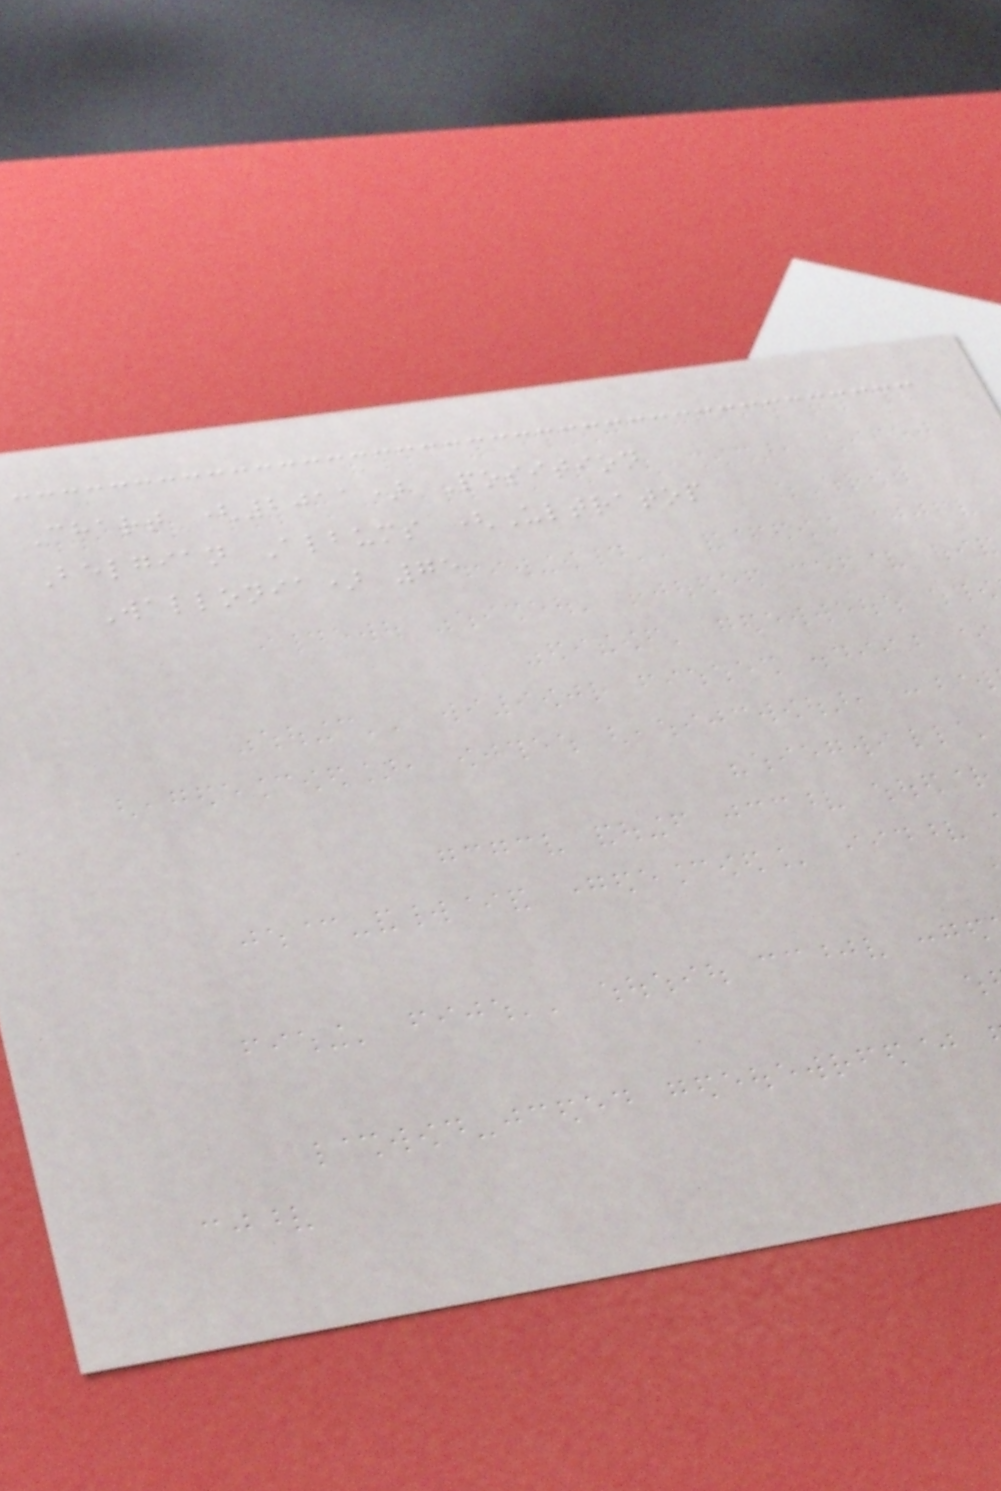Chart (2011) Position
Belgian Albums (Ultratop
Wallonia) 75
